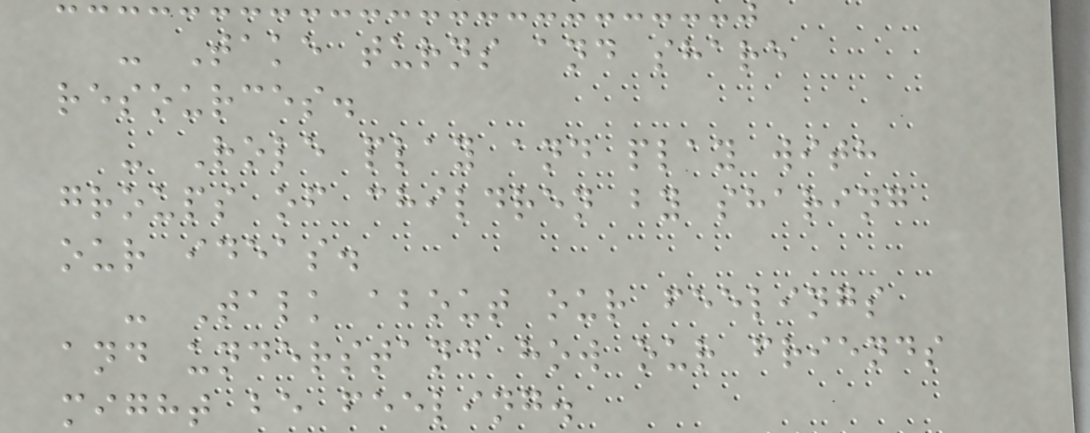- Take turns and share
resources.
- Role play and play with
groups of children by sharing
our ideas.
- Talk about our feelings
and understand how our friends
might be feeling.
